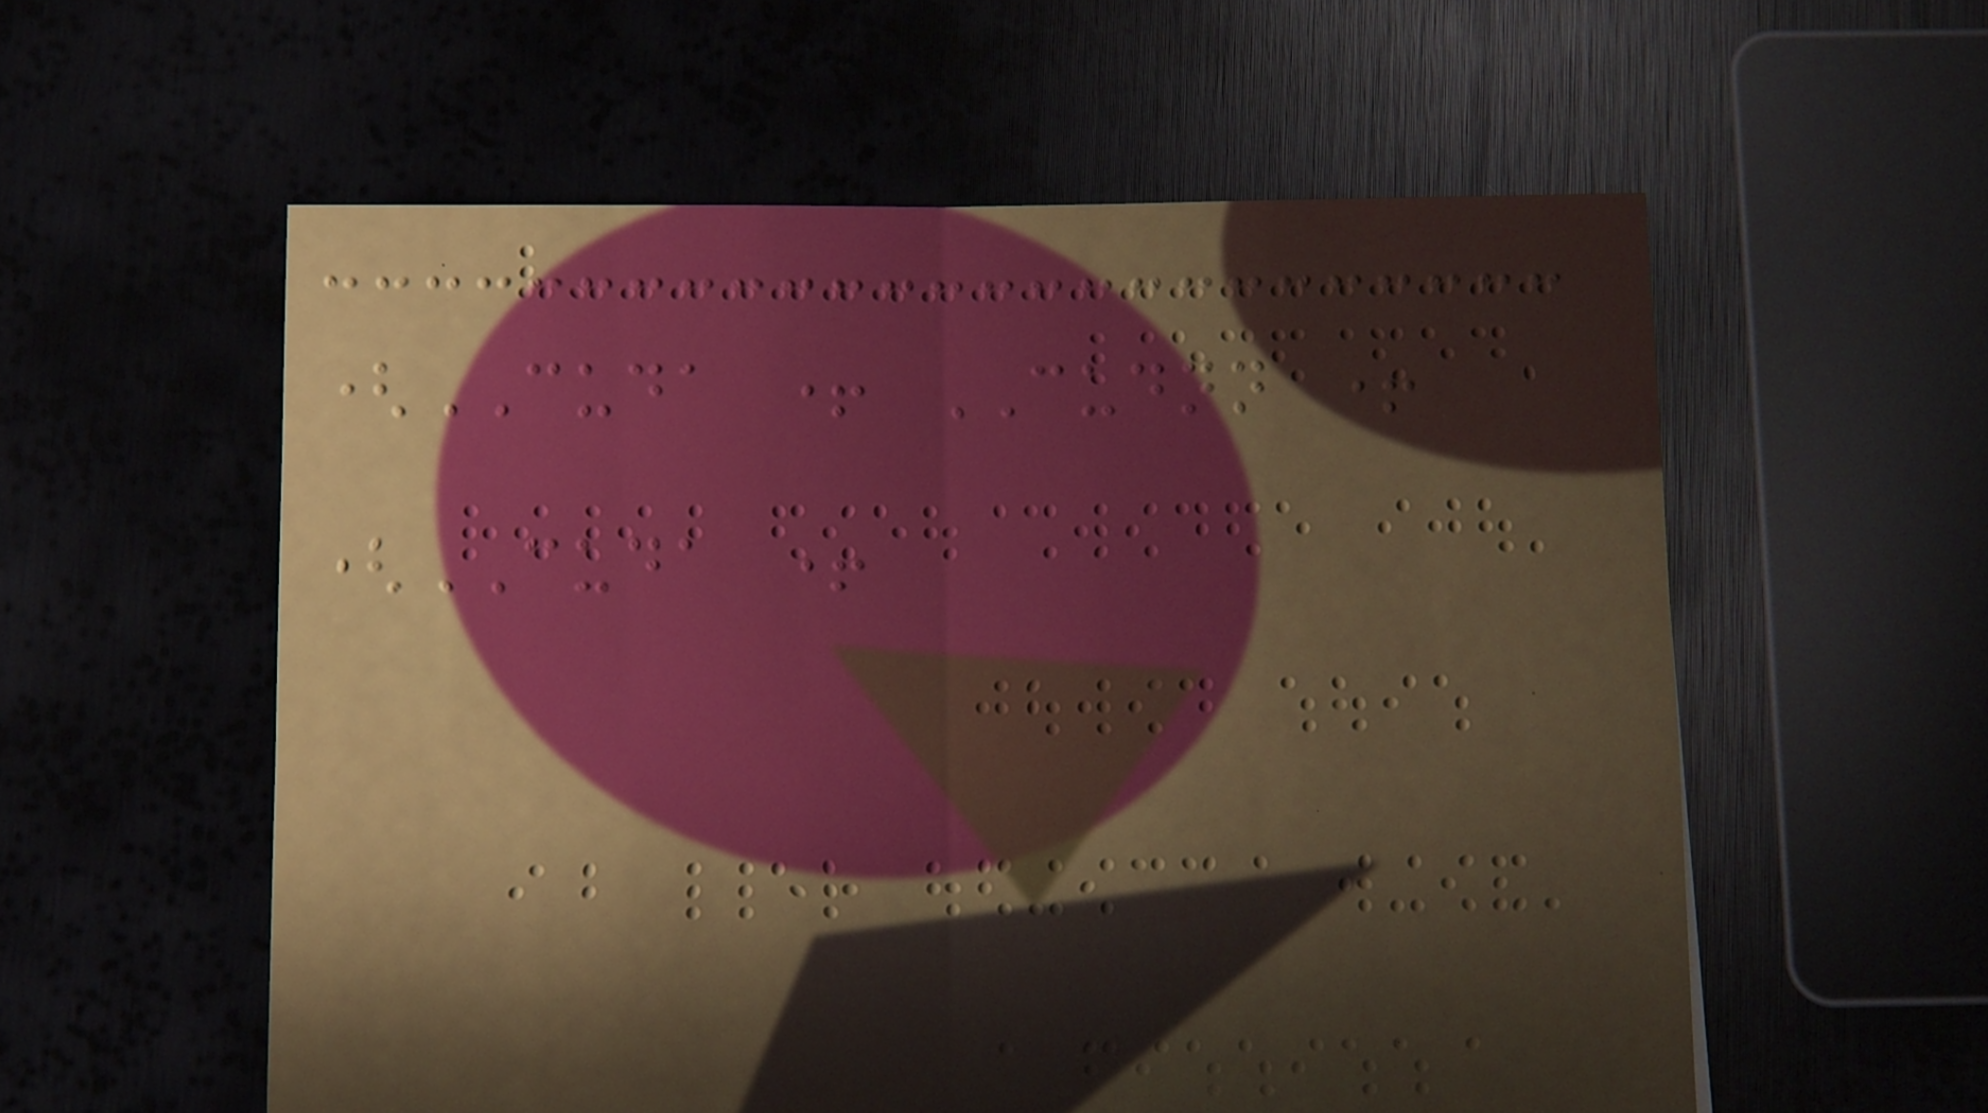(CUDA + CUDNN +
(CUDA +
